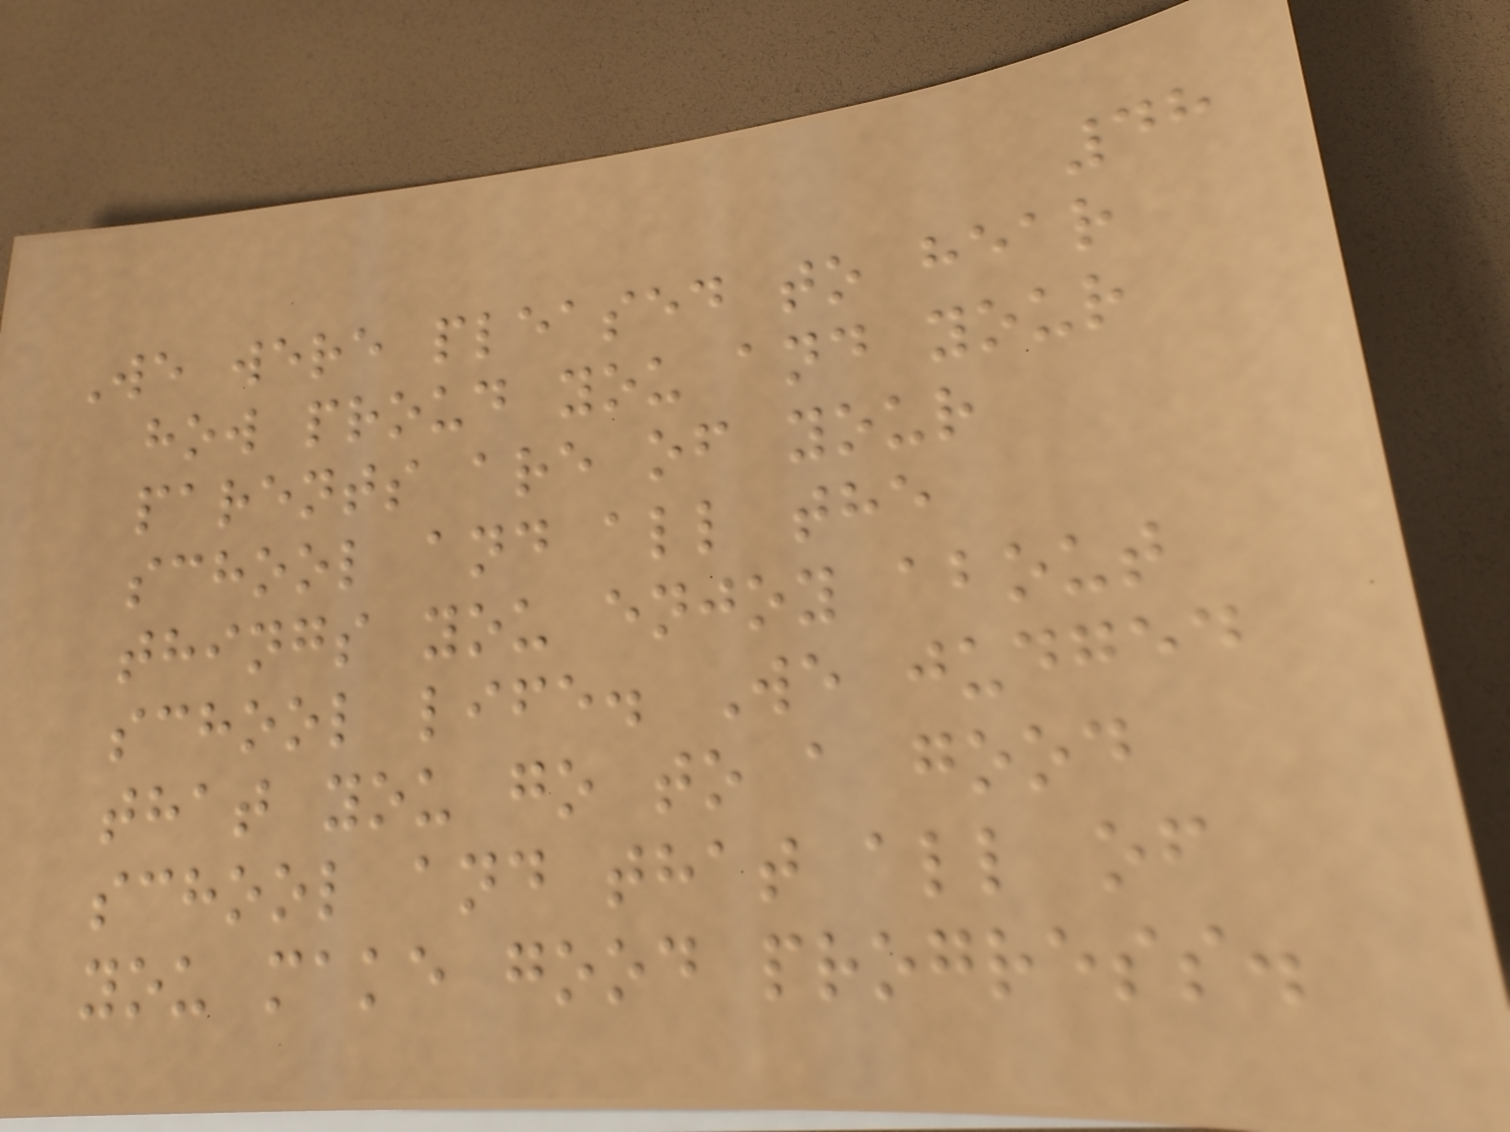48
We were pleased to hear
how proud you and your
parents are of your
school and all the
things you enjoy about
school life. We judged
that you go to a good
school and that all of
you make good progress.
